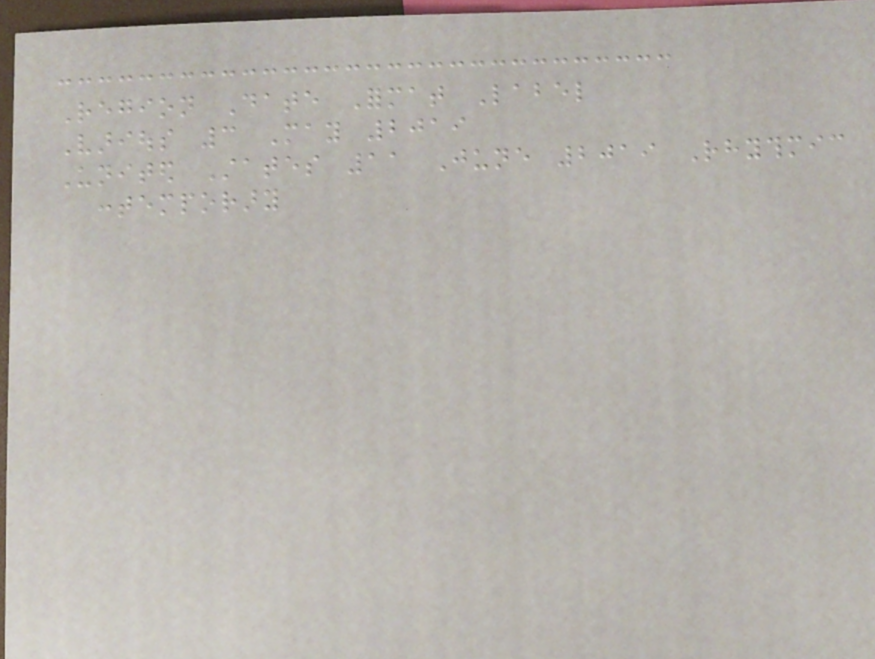Region Date Format Label
Various 3 May 2019
United States 11 June 2019 Rhythmic
contemporary
